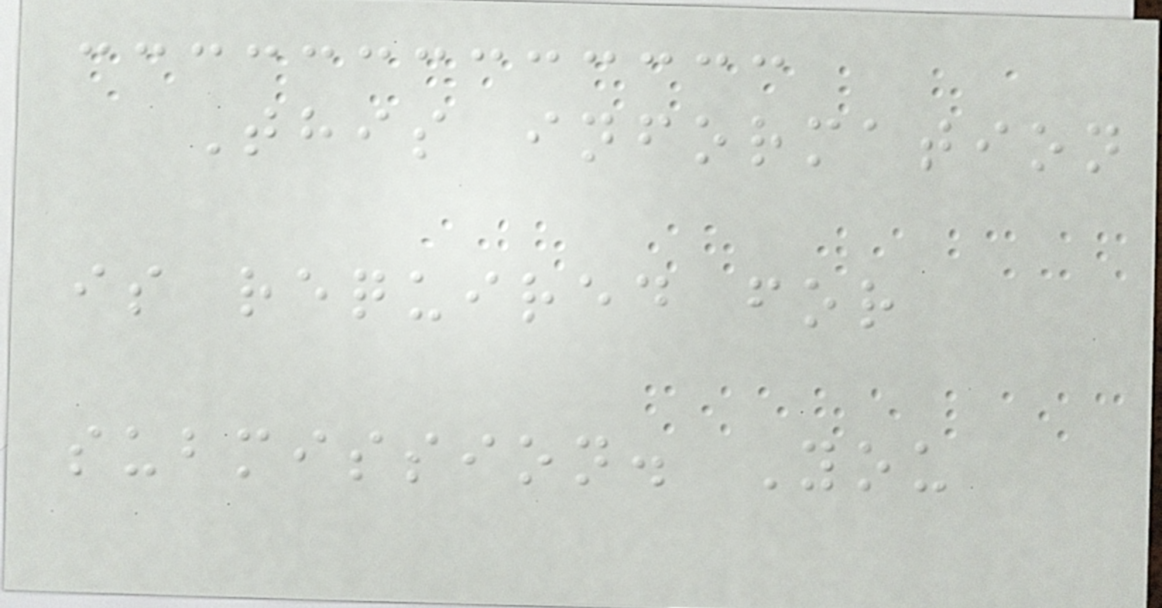This information
is required for
submission. You
